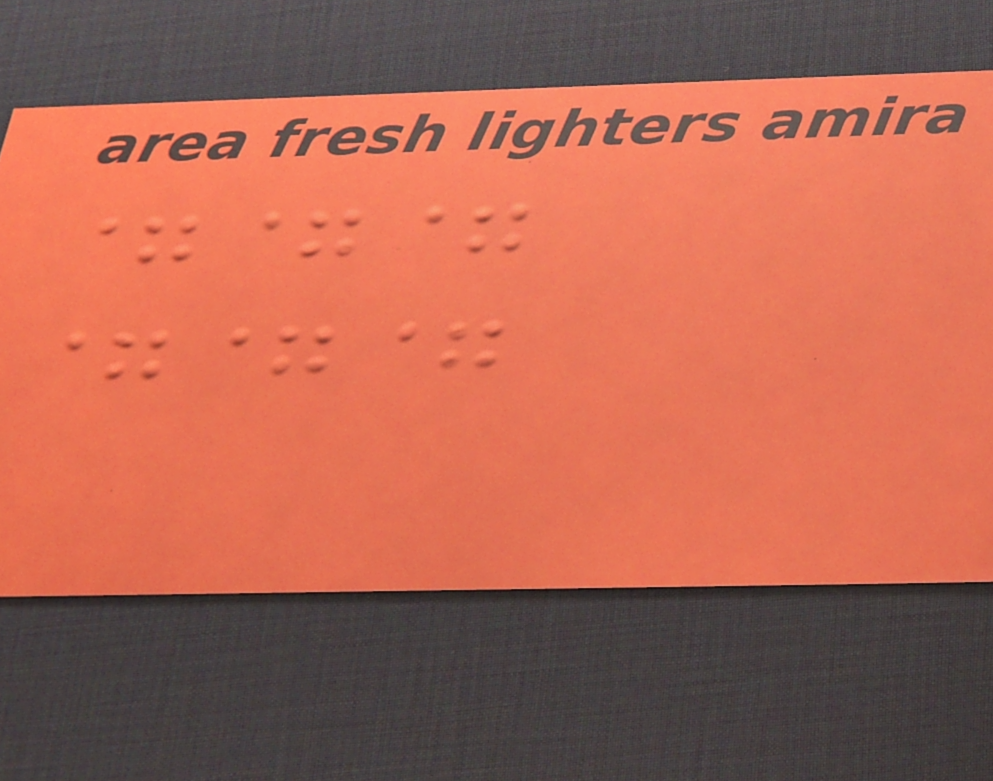===
===
